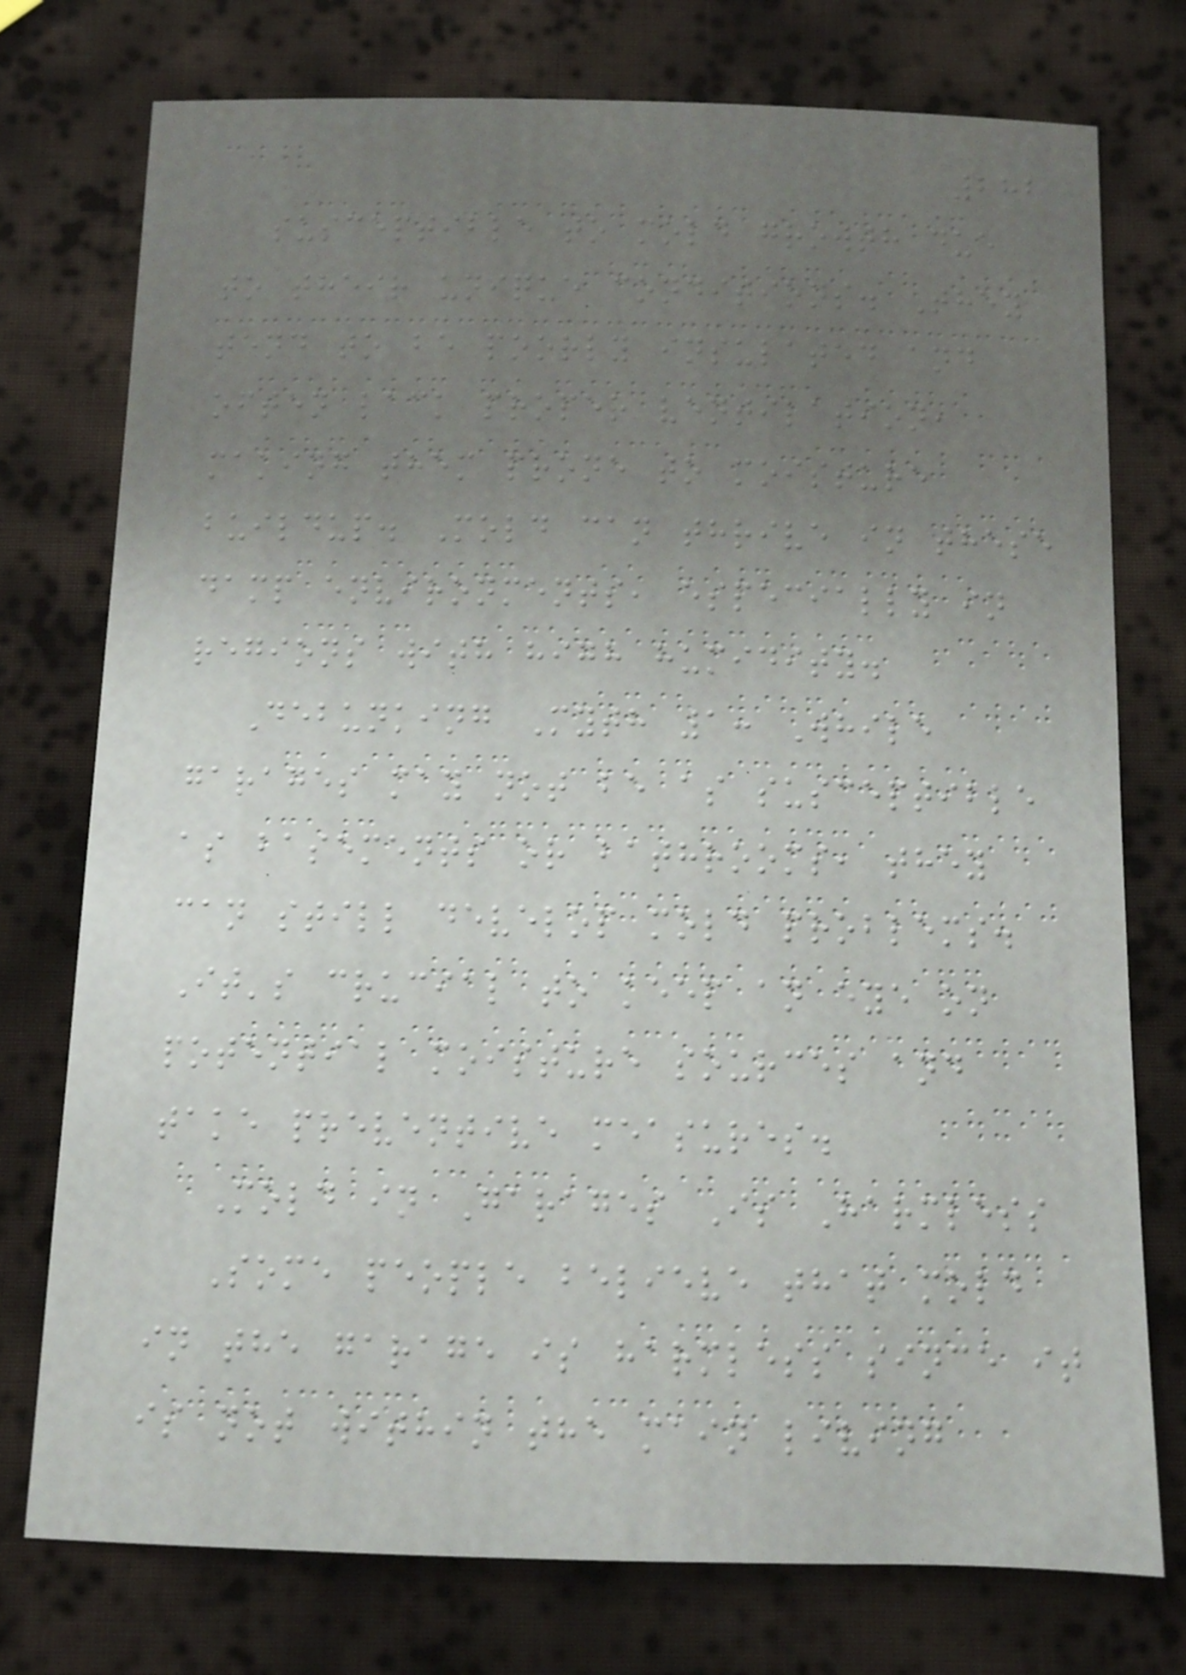282
susceptible to mold growth due
to their unique conditions. They
tend to be poorly insulated and
often lack proper ventilation,
making them prone to moisture
buildup. Mold can thrive in these
damp environments, especially in
regions with high humidity.
Debunking Myth 1: While
garages may not be as susceptible
as basements or bathrooms, they
can still develop mold problems.
It's crucial to keep an eye on
potential moisture sources and
take preventive measures.
Mold in Garages Is Harmless
Some people believe that mold
in the garage is harmless since it
is not within the main living
